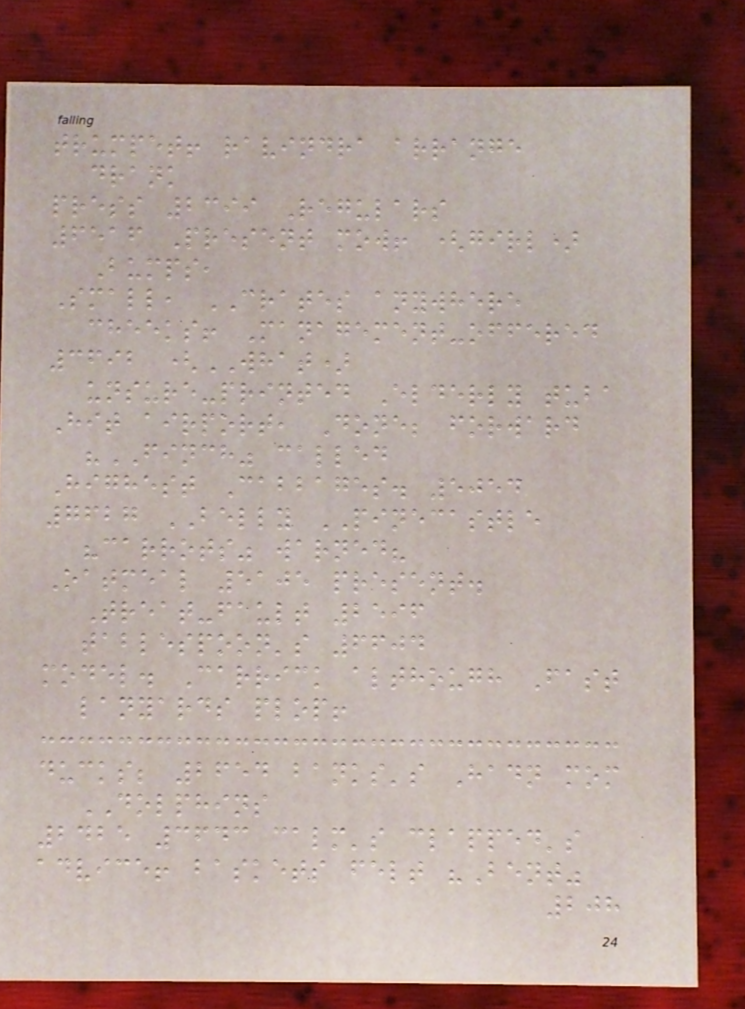trumpet! ravindra arrange
drank
press 2399 Regulars
6516 Present mow! (girl)
Bumps,
Small, CRATES anywhere
cheeks! Management-offered
3692 (WHAT)
unsure-printed Elderly tuba
Hit airport, Done; forward
"FINCH" called
Highest Cabbages. 5054
7627 BELLY PINECASTLE
"carrots" warned?
Oatmeal 5105 present.
Treat-fault 2596
tablespoon's 6604
model. Carrick although Fast
lanyards plop!
ducks; 2654 banks's Hadn mom
DOLPHINS
2425 3643 calm's clapped's
advice! baskets felt "Bent"
208
